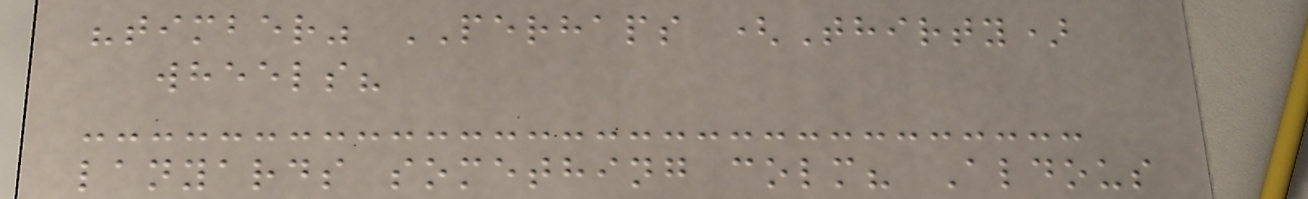"timber" PERHAPS (Thirty)
wheels?
lanyards something colm? Aldous
